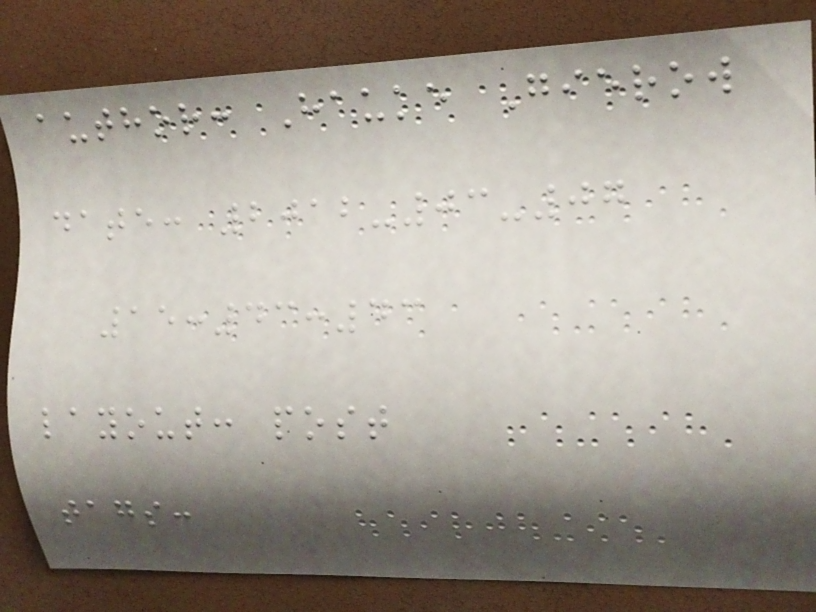author: Hauke Gierow
date: 2012-03-07
15:43:43
layout: post
tags:
